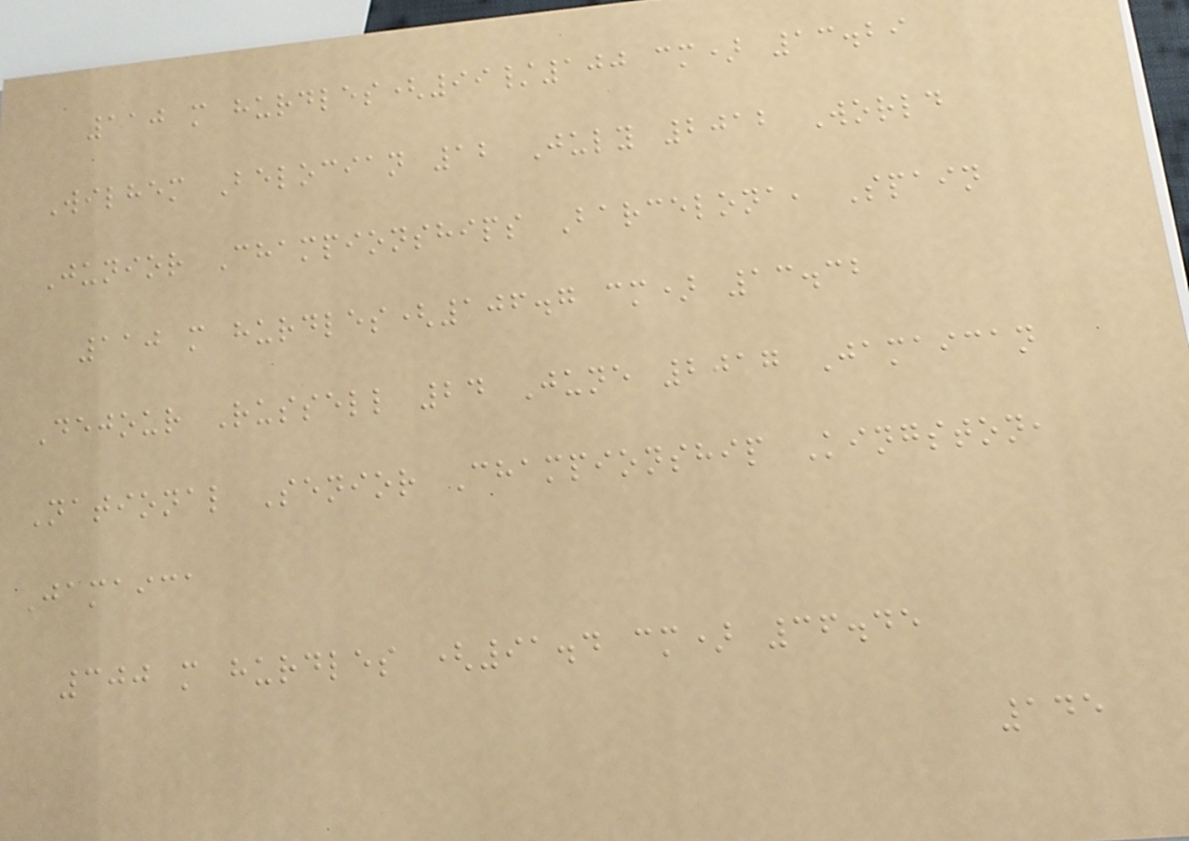110 m hurdles(99/100 cm) 13.29
Wilhem Belocian 12 July 2012 World
Junior Championships Barcelona, Spain
110 m hurdles(106.7 cm) 13.32
Dejour Russell 24 June 2017 Jamaican
National Senior Championship Kingston,
Jamaica
300 m hurdles (91.4 cm) 36.45
145
